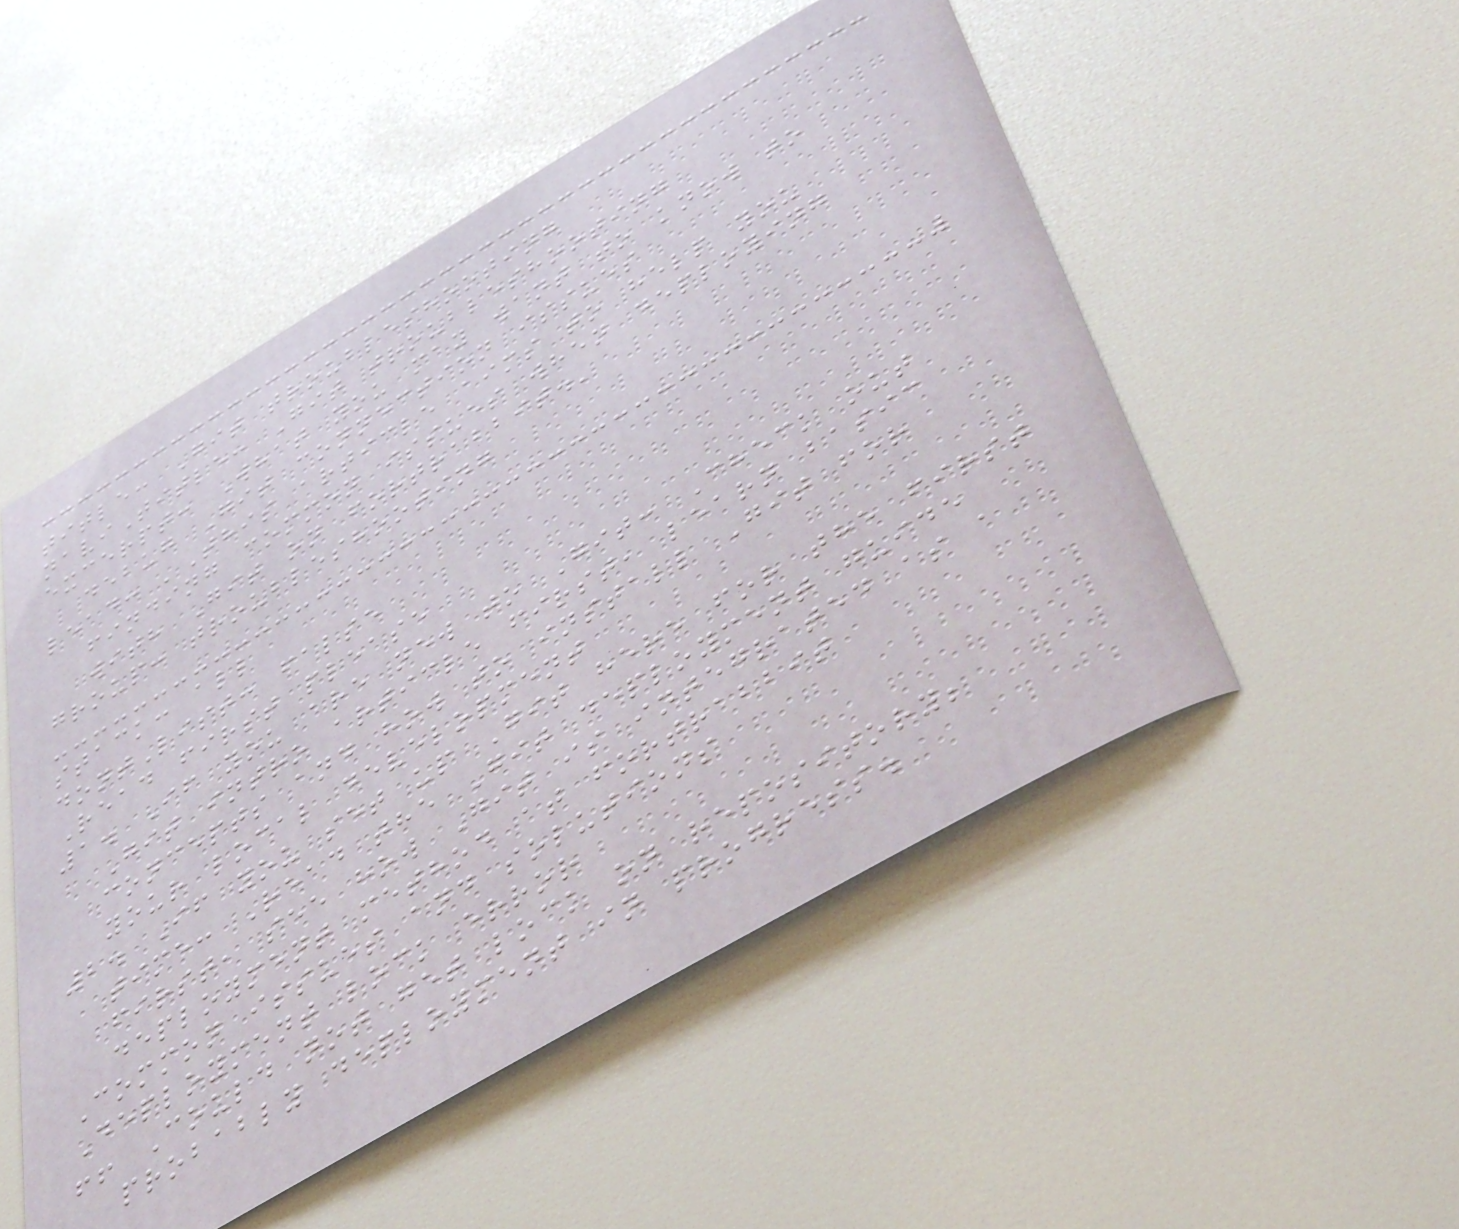title: Git troubleshooting
naviTitle: Git troubleshooting
excerpt: What you may want to know to
debug Git connection issues
lead: 'This article aims to help you
finding common issues when deploying
with Git on fortrabbit.'
group: troubleshooting
stack: all
dontList: false
Read first please
1. If you are new to Git: Check out
Git intro article first, learn basic
concepts and how to install Git for
your local development
2. If you set up Git here for the first
time: Read the Git deployment guide
first, see how Git is integrated as a
deployment method at fortrabbit
Common issues and solutions
Deployment lock error
!! Could not get lock on repository;
probably deployment in progress.
